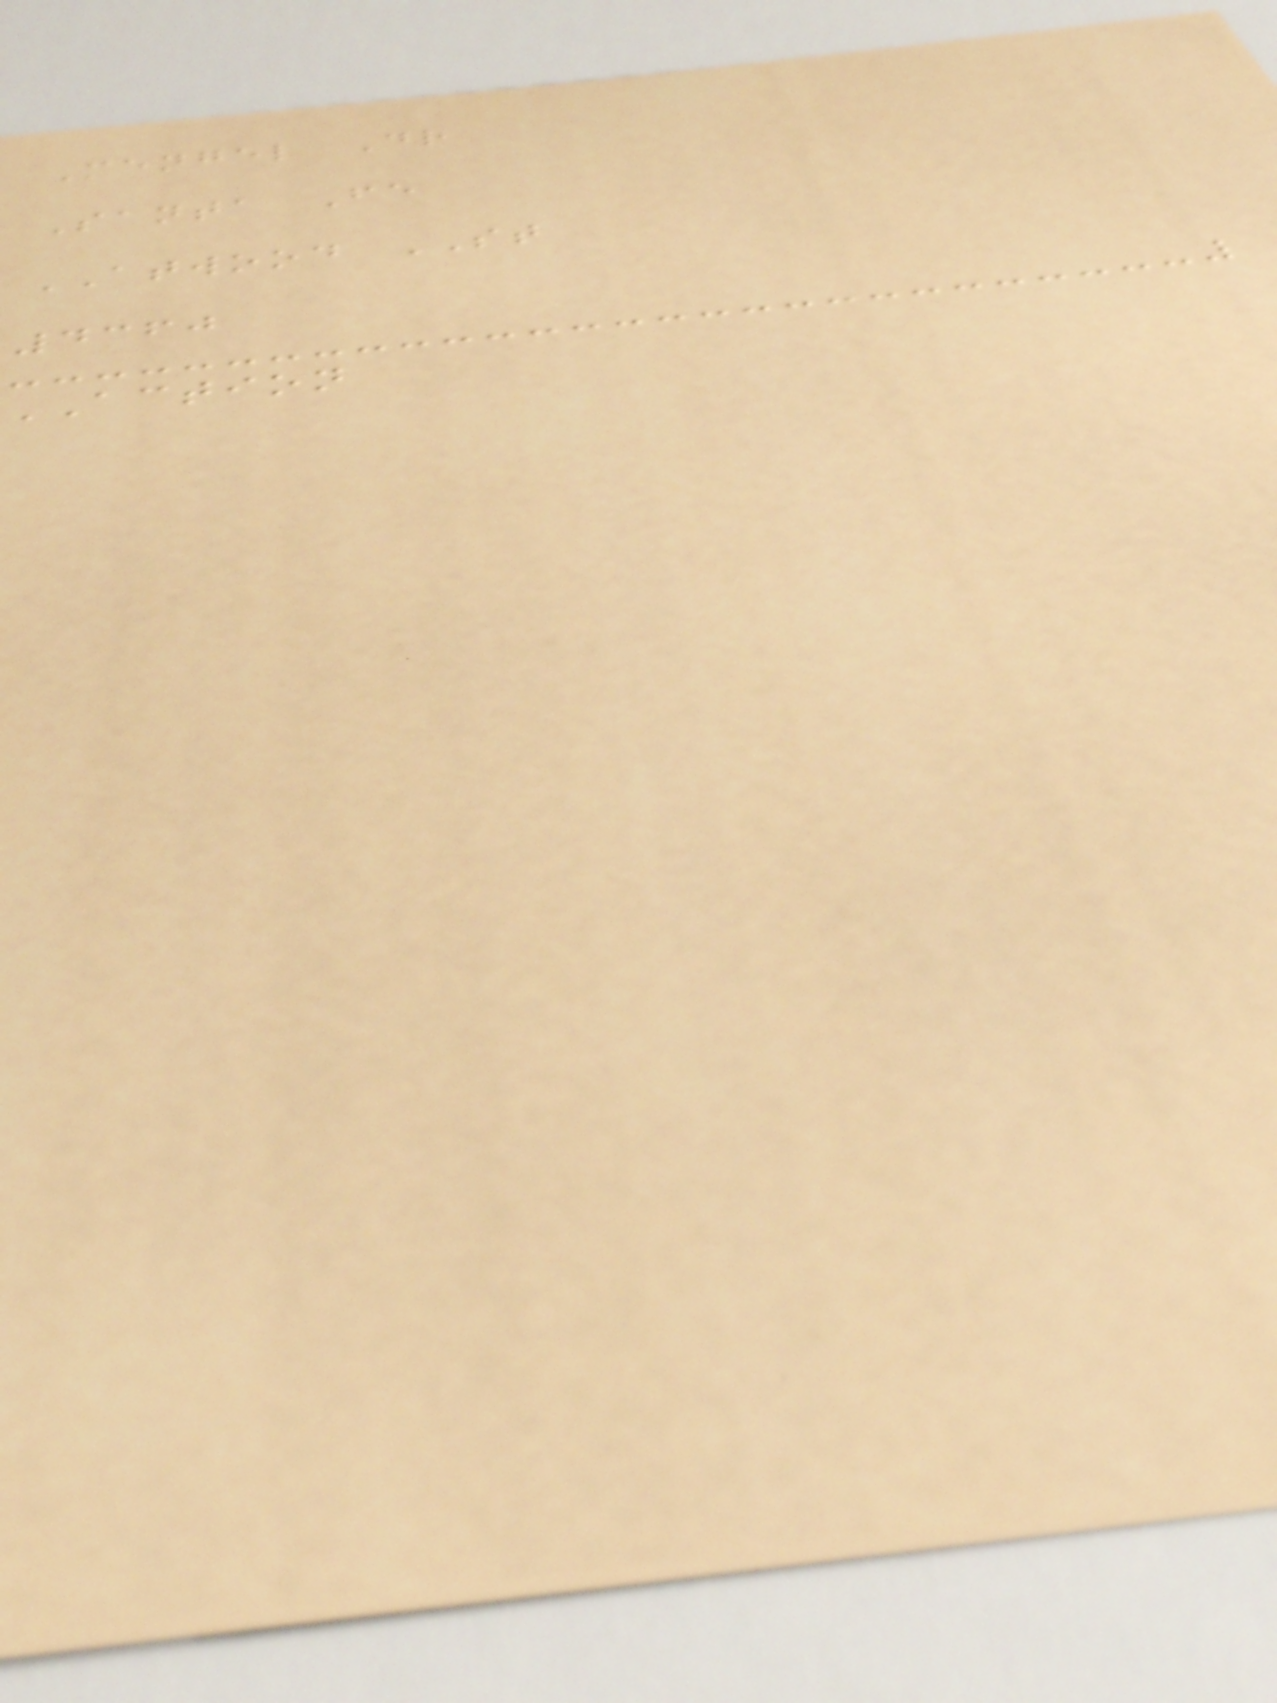Mengel Dr
Santa Fe
ATWOOD ST
4360
ACTION
